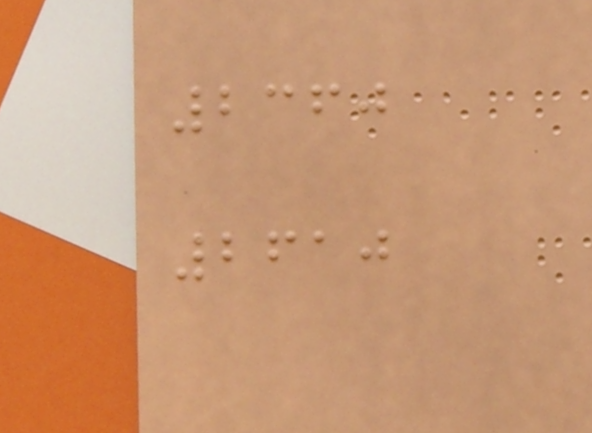2360
2610
